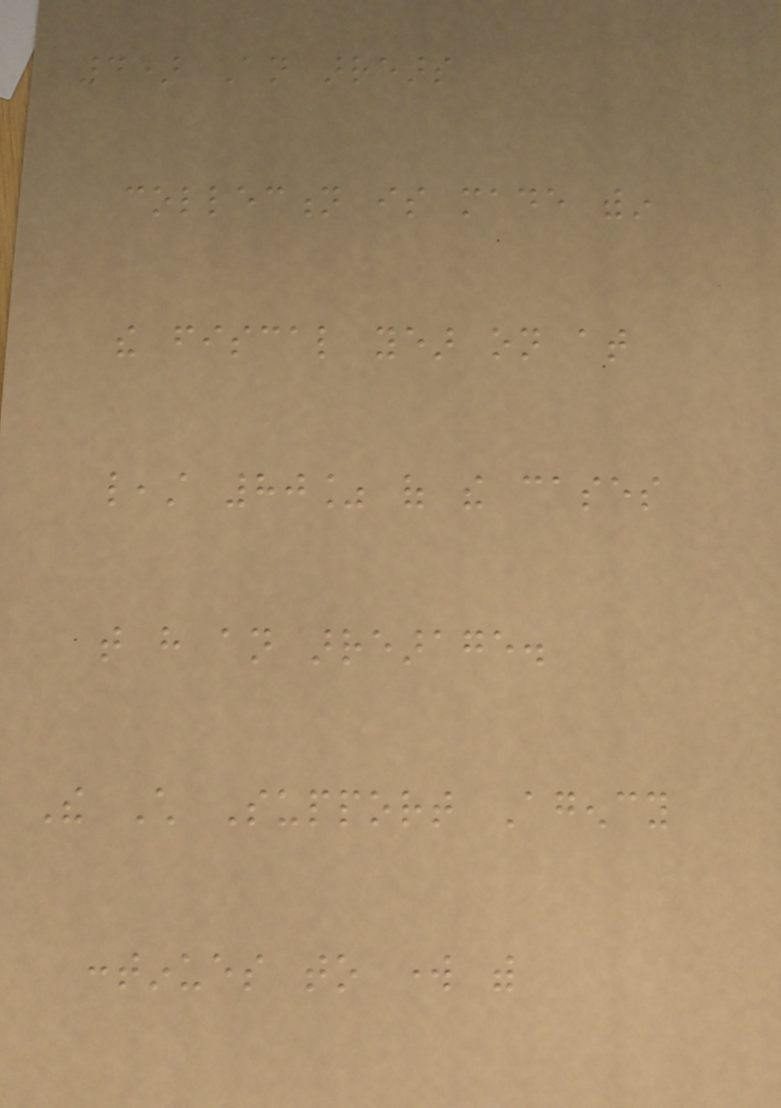4) An arrears
collection is made within
the fiscal year on at
least 80% of the cases
that have an arrearage.
The Child Support Agency
continues to work with
